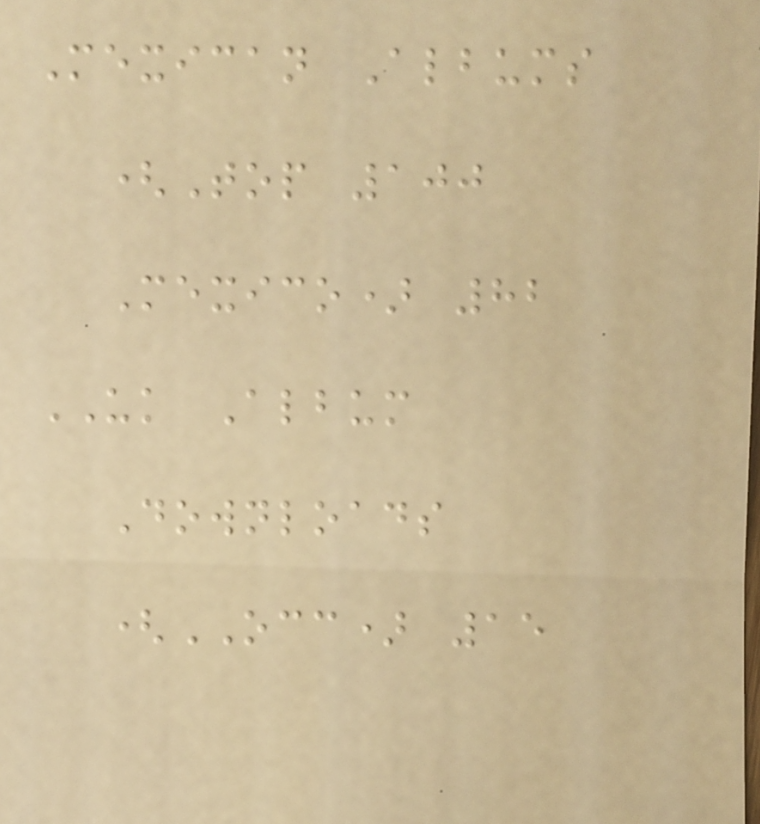Mexican Albums
(Top 100
Mexico) 82
UK Album
Downloads
(OCC) 15
